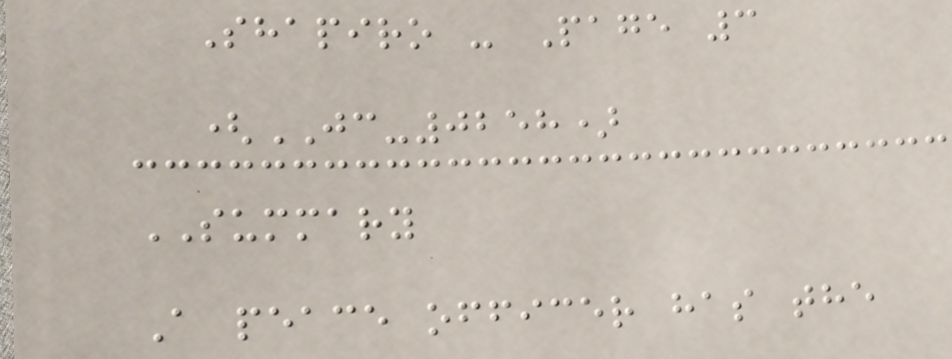Shapiro - Page 3
(JC-0258)
SUMMARY
A peace officer has the
